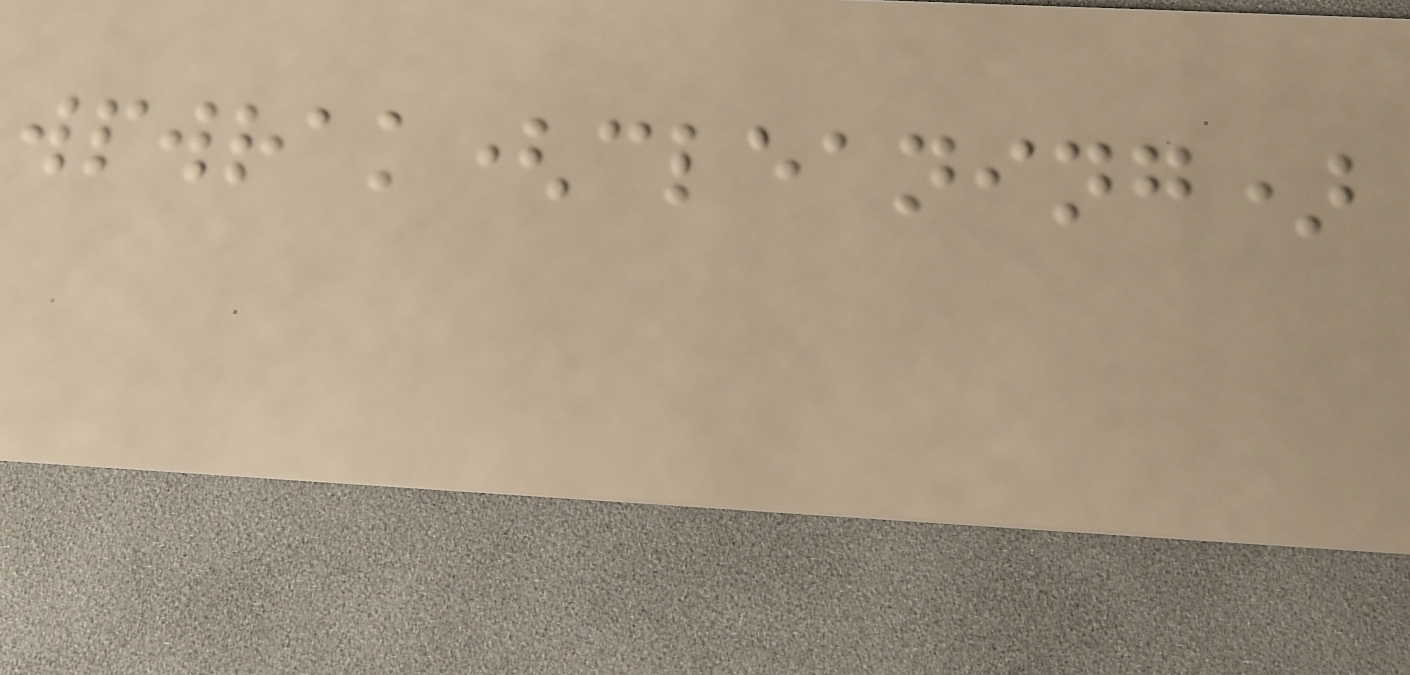wpwrak(cleaning)
